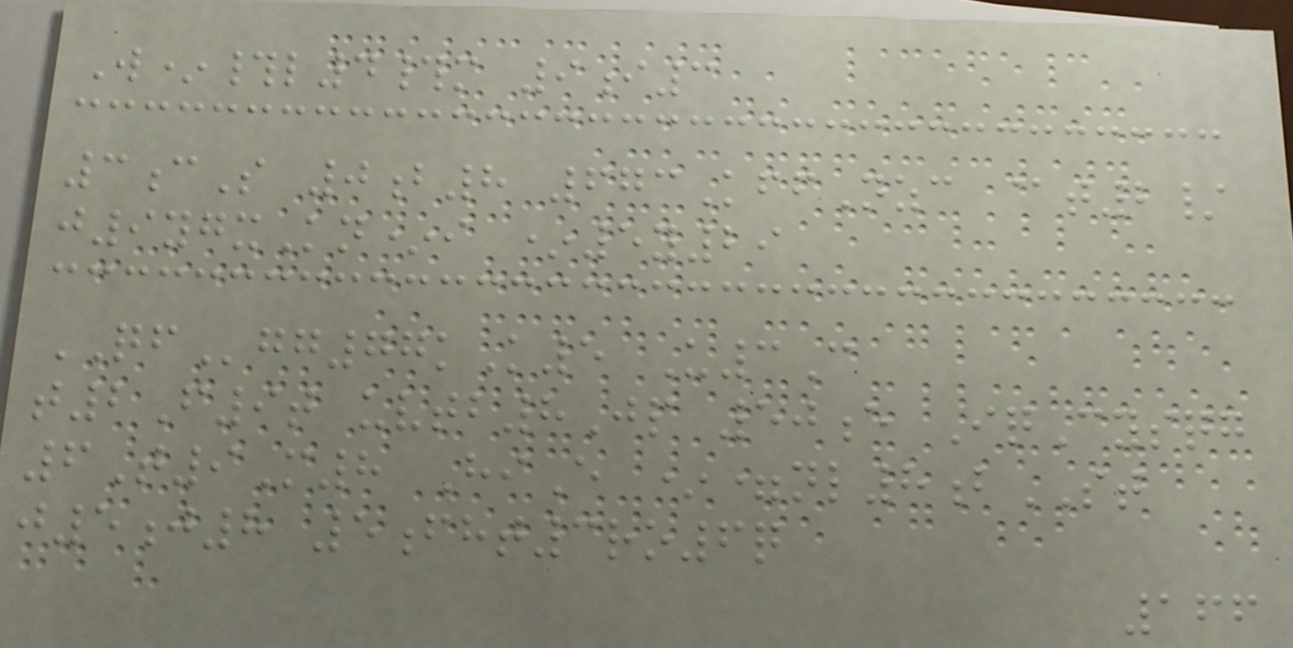W*#l4#m 9i3
3cS 0b8 673KffNzc @t2/
j9ygxKn*i *5y29
QFgg77kK5 U3C
t2F9t uvtb8Jp 50e IqCysqg
6T9M8 HiE *=nl8bST
j5j8 5fht3ro6q
166
